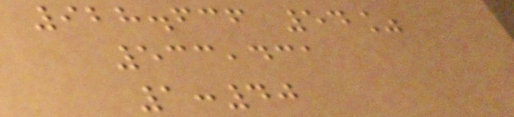928.636 54%
533,431
1:40
